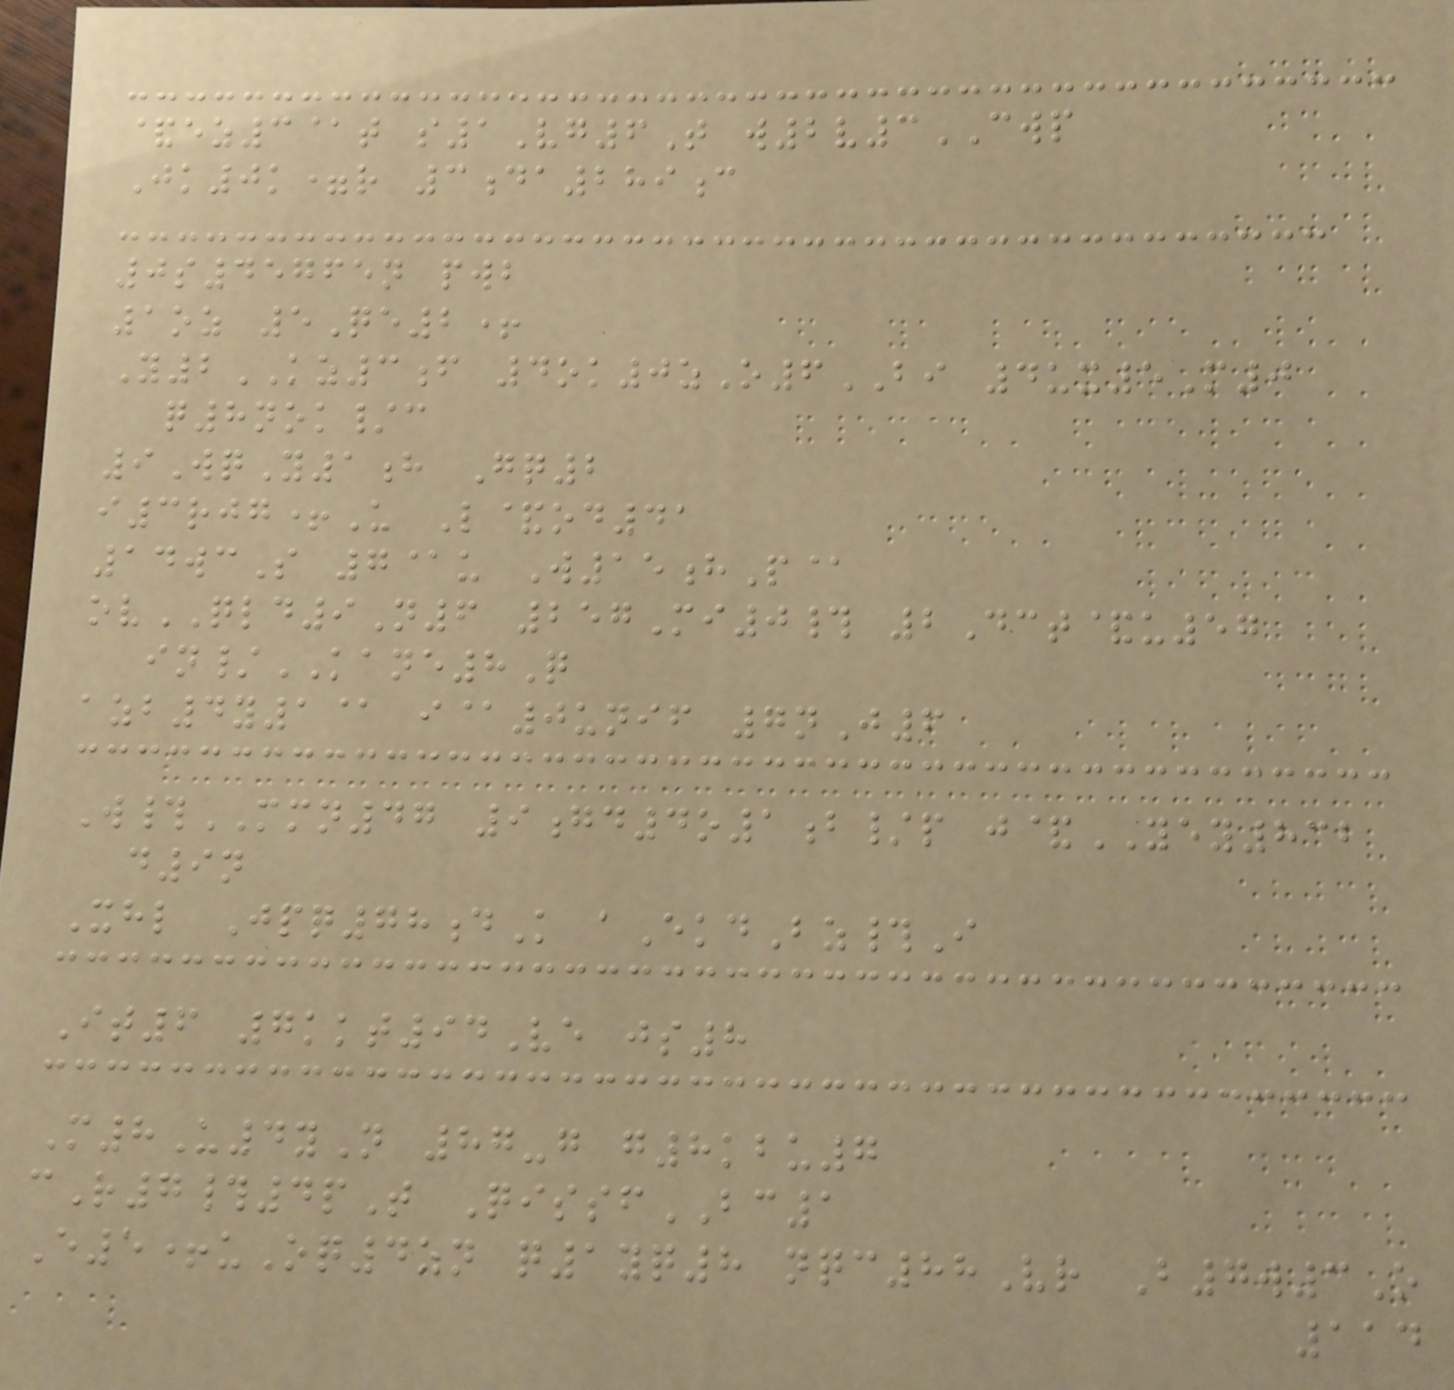&ez3@t s1Vg6T w2v3CWP
Jk0k=r 3da289c
0s45765n pwb
1oz 5Qe2+
Y2KZ3f 4ok0zO6BI 4ux5M0
q8nok/c
9WqY1h Gq2
i3rjg+U L&od41
14wcS 7@u W15hP@
ovQLD9N6 257Mi0# 2Dct&u57
in/KANE8Q
azb4y1@ i@0unif 7nJ6
W#MMN47 9gd4o1b/p j&YEY832
d9n
Xhl Jpq78dK aEkdBz#I
It6 7kkt94Ve js8
M8U4yN 87-g g8kbu7
cR7#4pT QissfBC1
E5+uOq4zn q1yq8 nqc88Vr B7w3O
114
